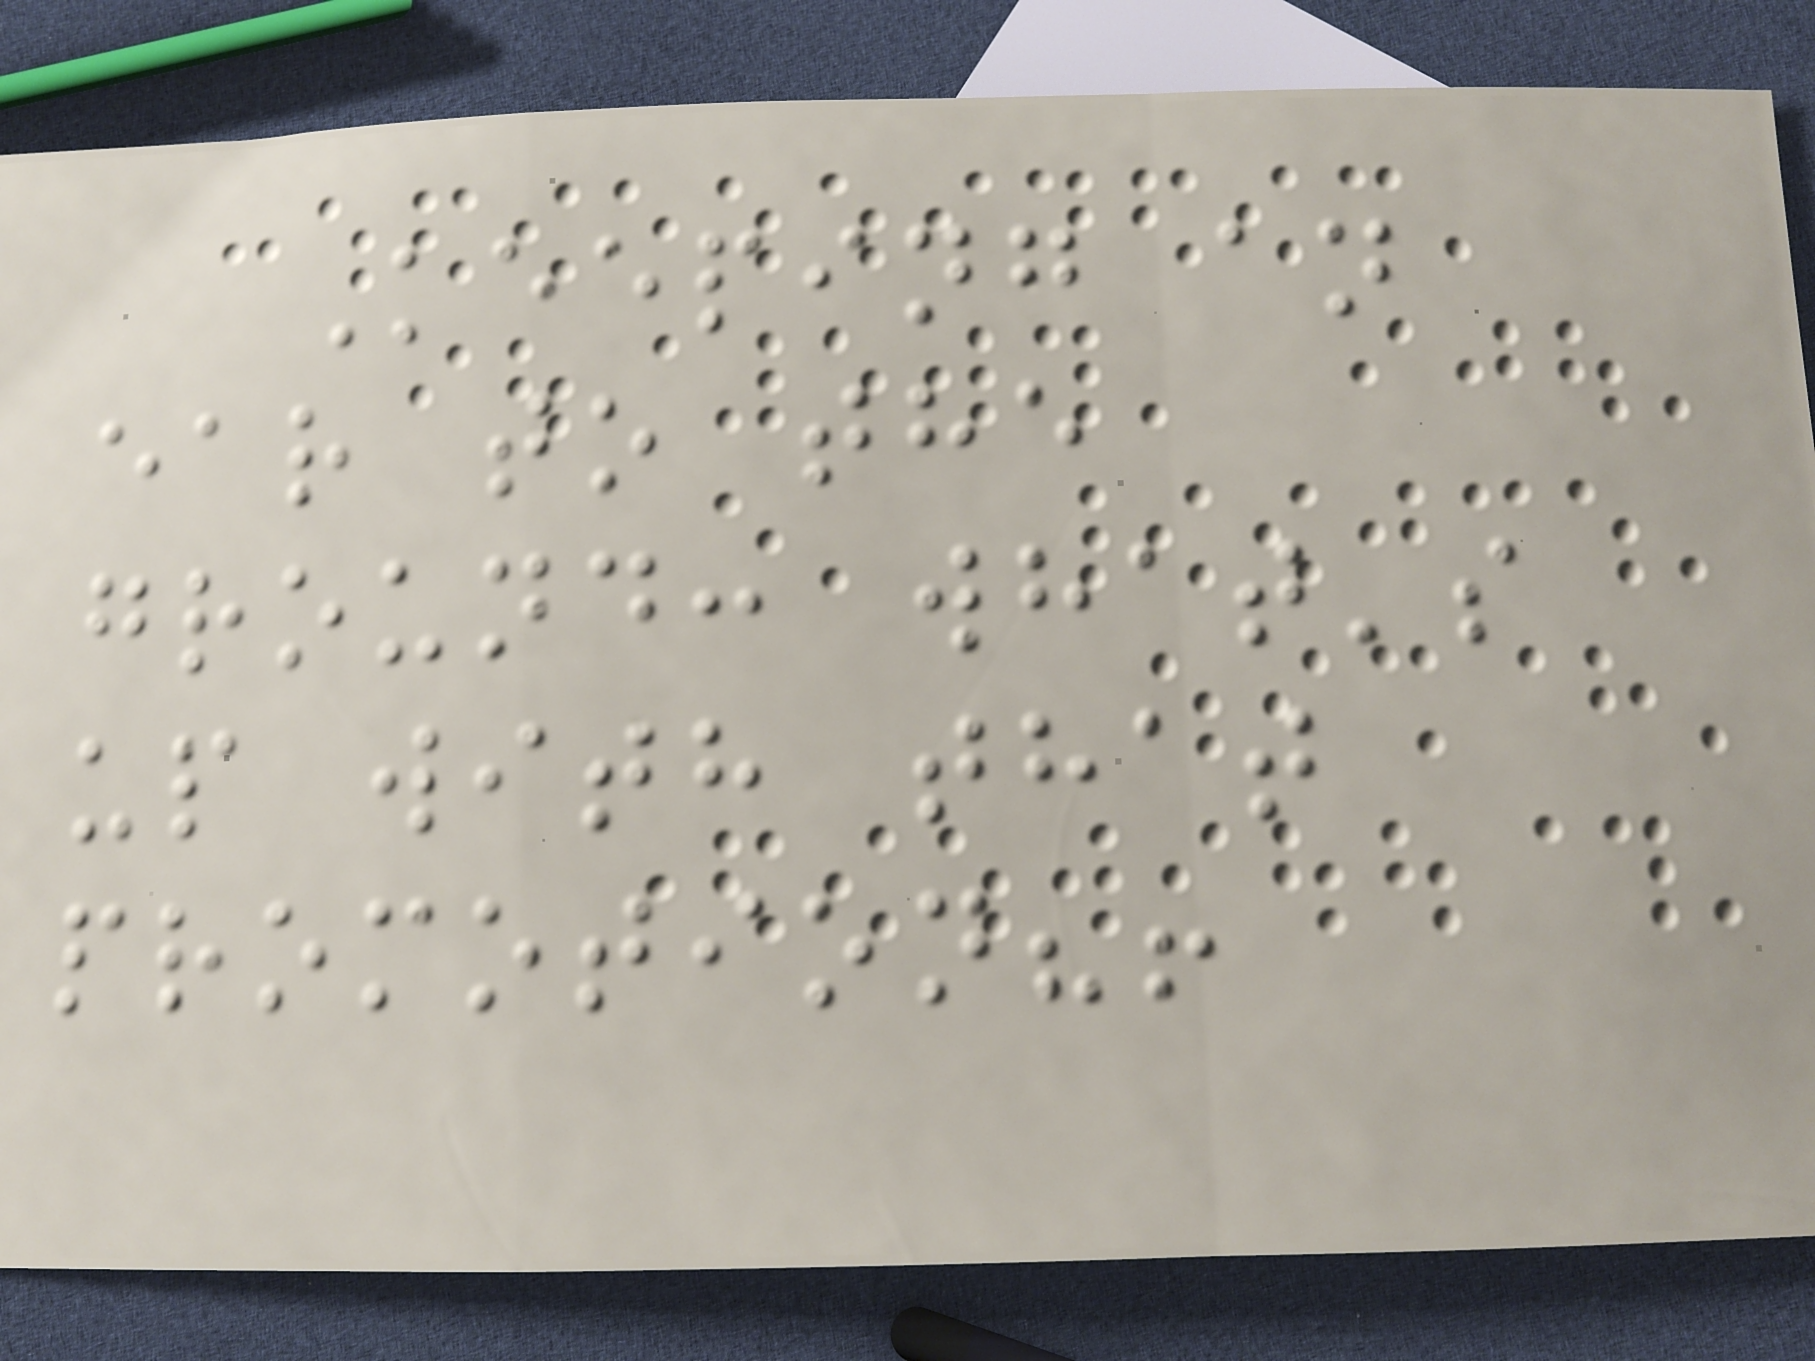Keeping an
ear to the
ground: what's
up with that
promotion?!
